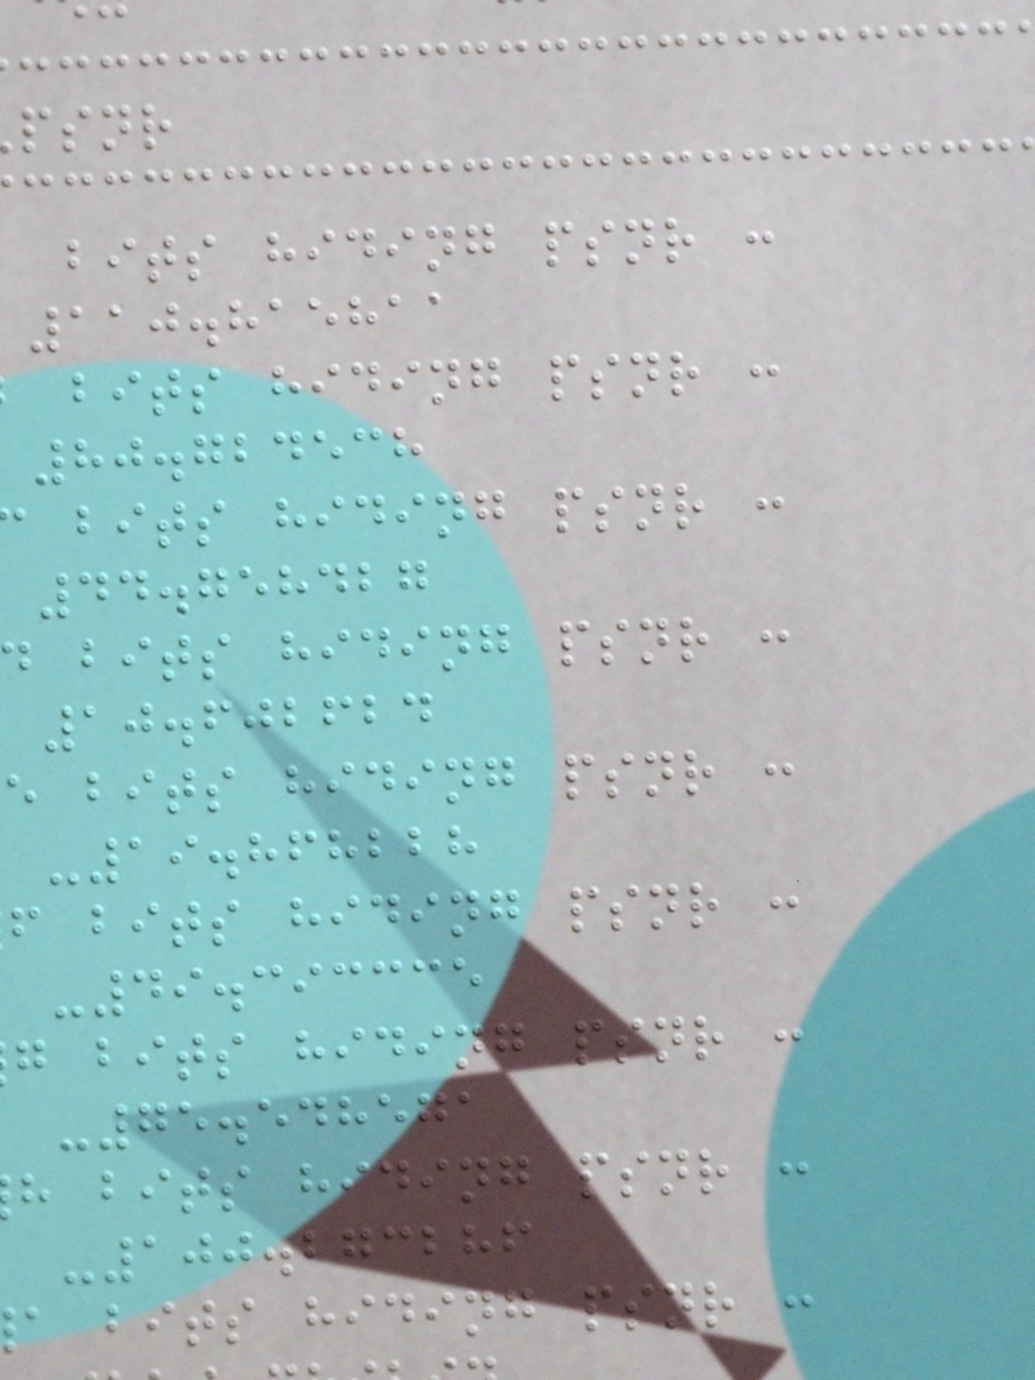psnr
bits hiding psnr :
110.815811
bits hiding psnr :
80.724538
bits hiding psnr :
44.758427
d bits hiding psnr :
10.602624
e bits hiding psnr :
-19.868228
f bits hiding psnr :
-49.393335
g bits hiding psnr :
-75.548571
h bits hiding psnr :
-100.273286
a bits hiding psnr :
